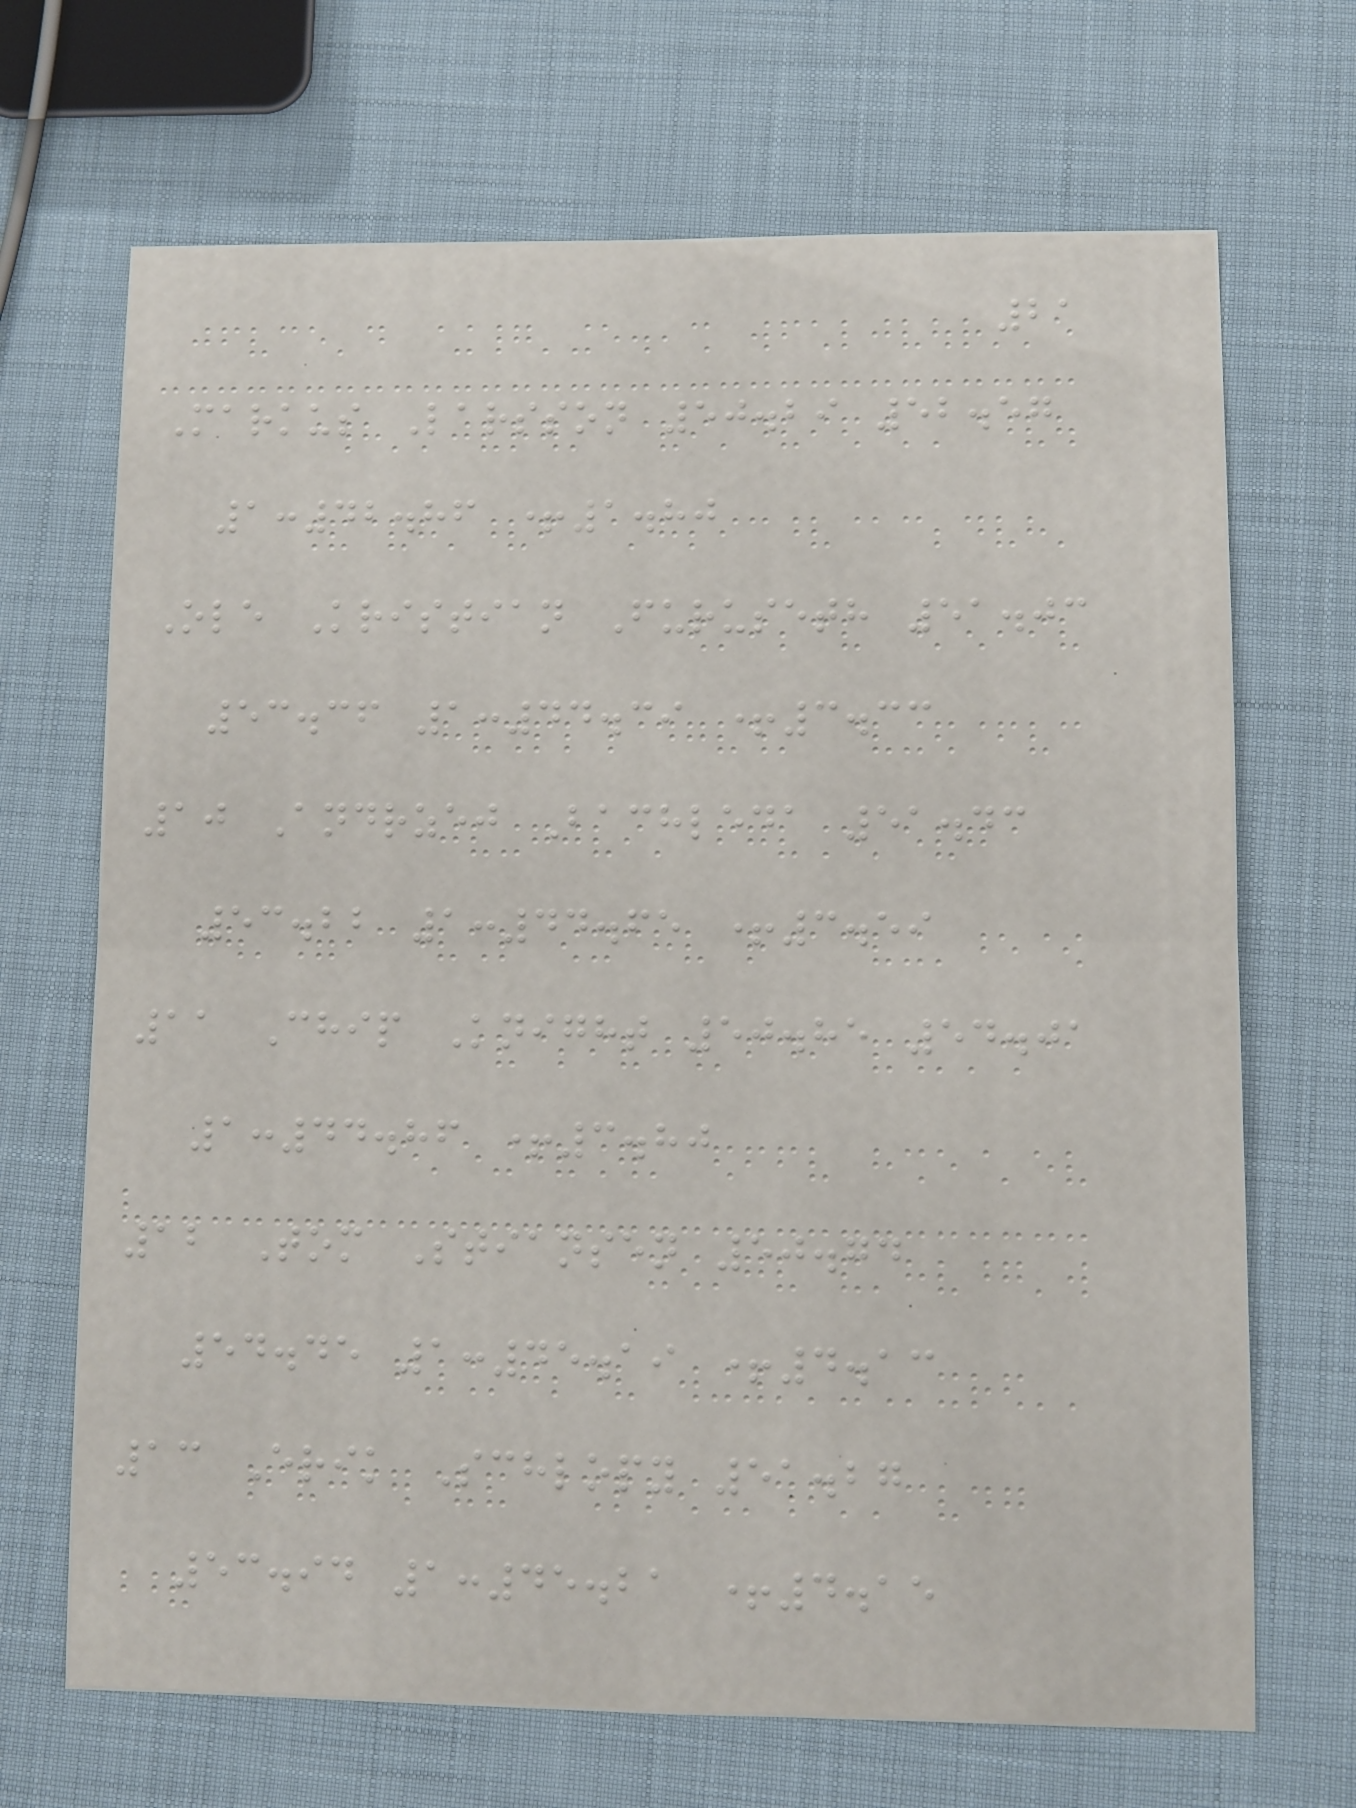21
Markus Larsson 50.29 52.57
1:42.86 +1.80
Ole Kristian Furuseth 51.03
53.36 1:44.39 +3.33
10 Andrzej Bachleda 51.43
53.22 1:44.65 +3.59
11 Chip Knight 50.85 54.01
1:44.86 +3.80
12 Tom Stiansen 50.74
54.45 1:45.19 +4.13
13 Erik Schlopy 51.27
53.94 1:45.21 +4.15
